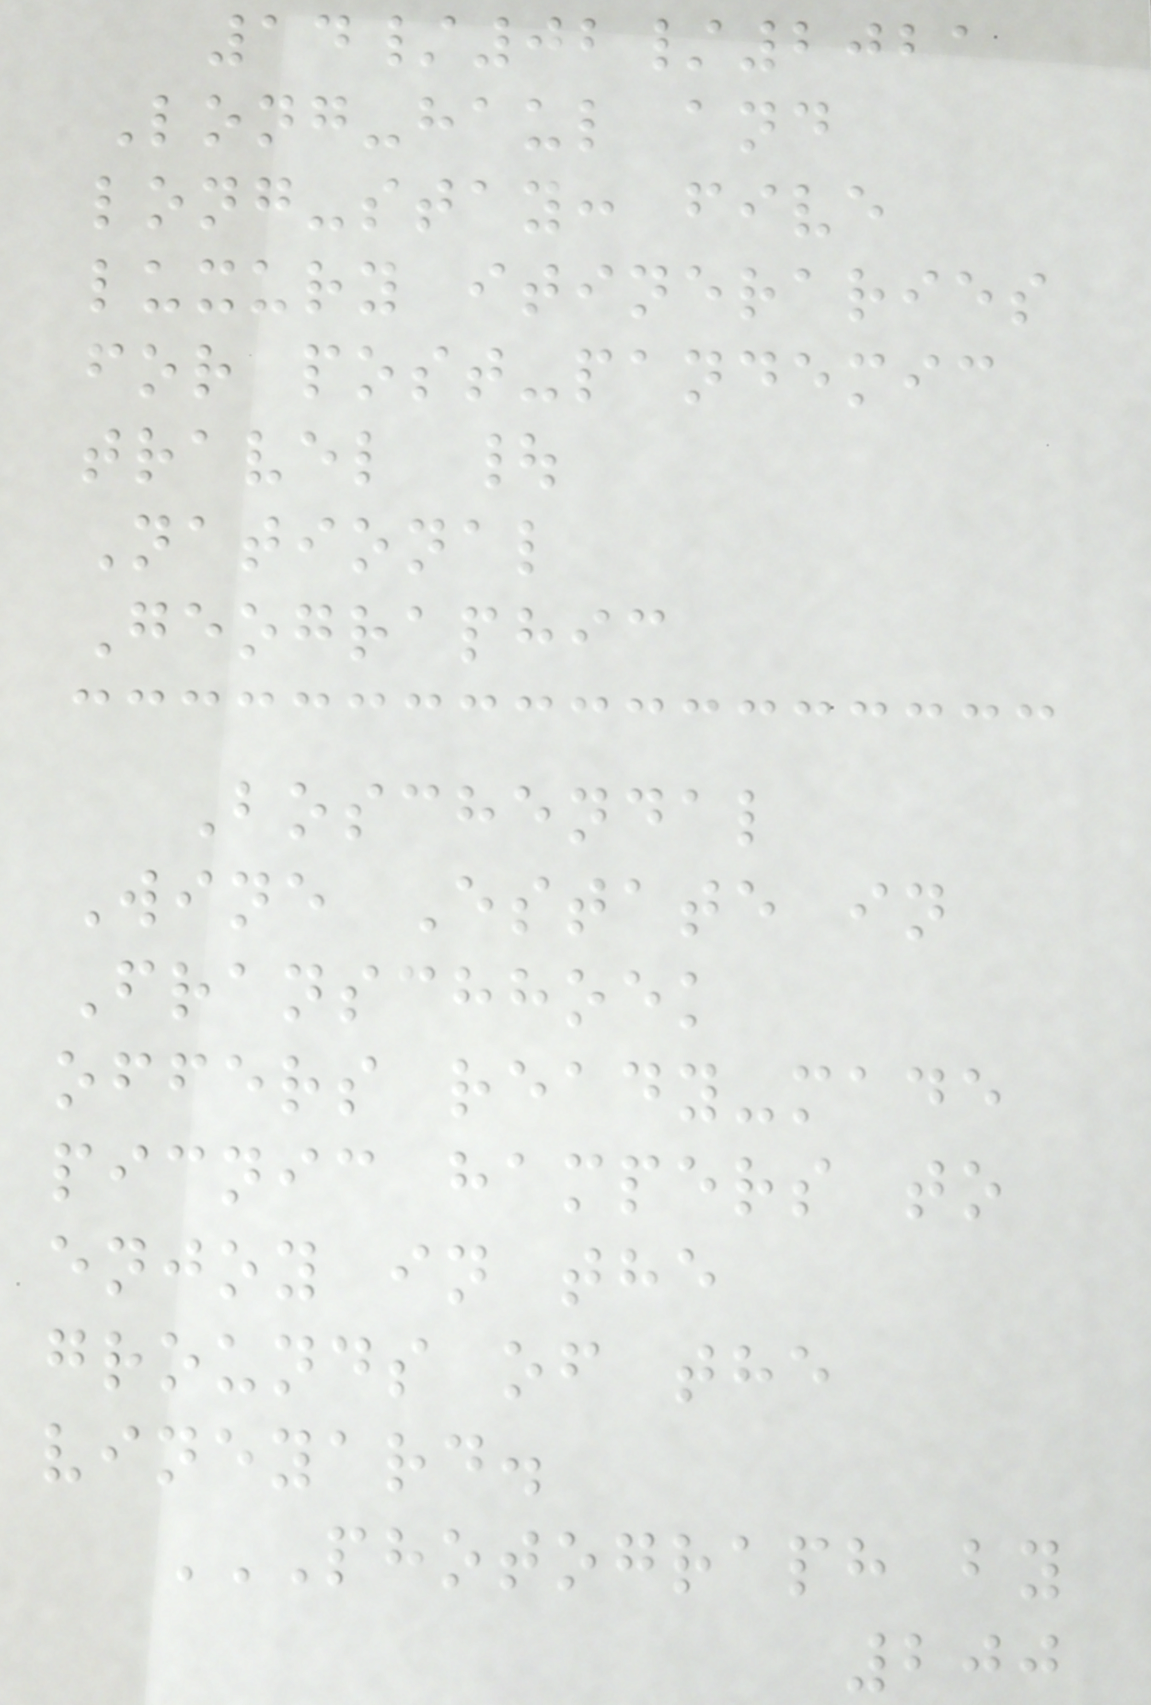14/02/2021
Long-haul and
long-stay: five
luxury itineraries
for post-pandemic
travel |
National
Geographic
Boschendal
Wine Estate in
Franschhoek
offers ready-made
picnic hampers to
enjoy in the
grounds of the
vineyard.
PHOTOGRAPH BY
200
